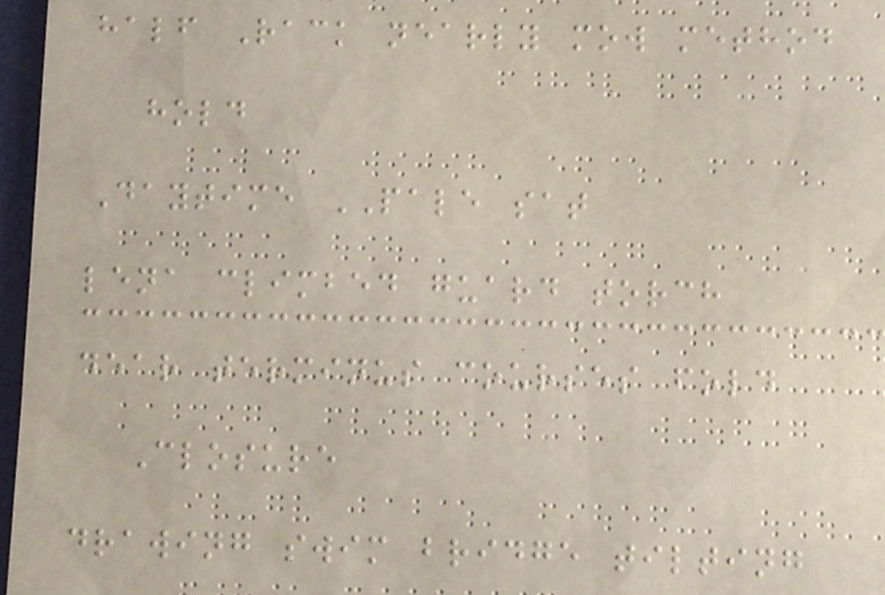half Rack nearly mow method
hold
Daytime PALE sat
lena climbed guard torch
dear terminus courses fold
Closure
drawing swim bridge tilting
